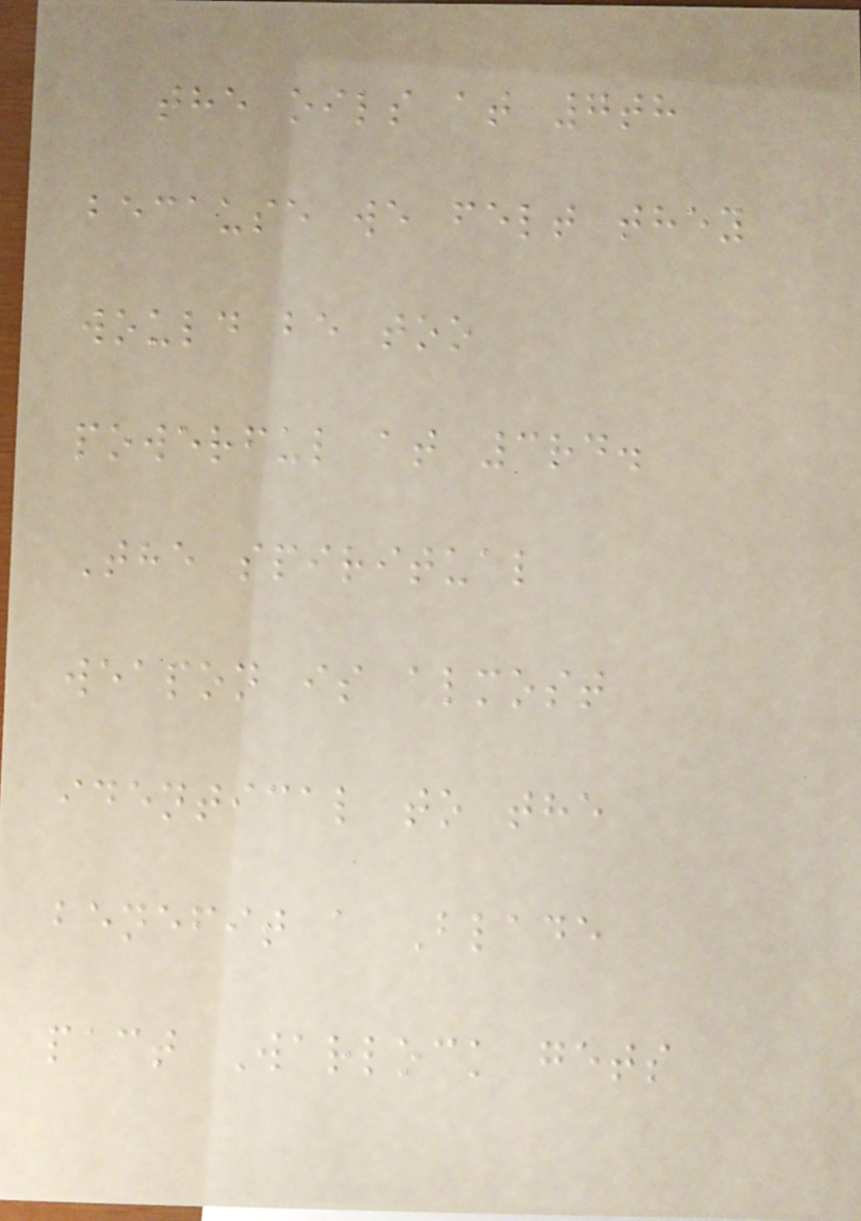the oils at 7th
because we felt they
would be too
powerful at 3rd.
The spiritual
weapon is almost
identical to the
benefit a Blade
pact Warlock gets
